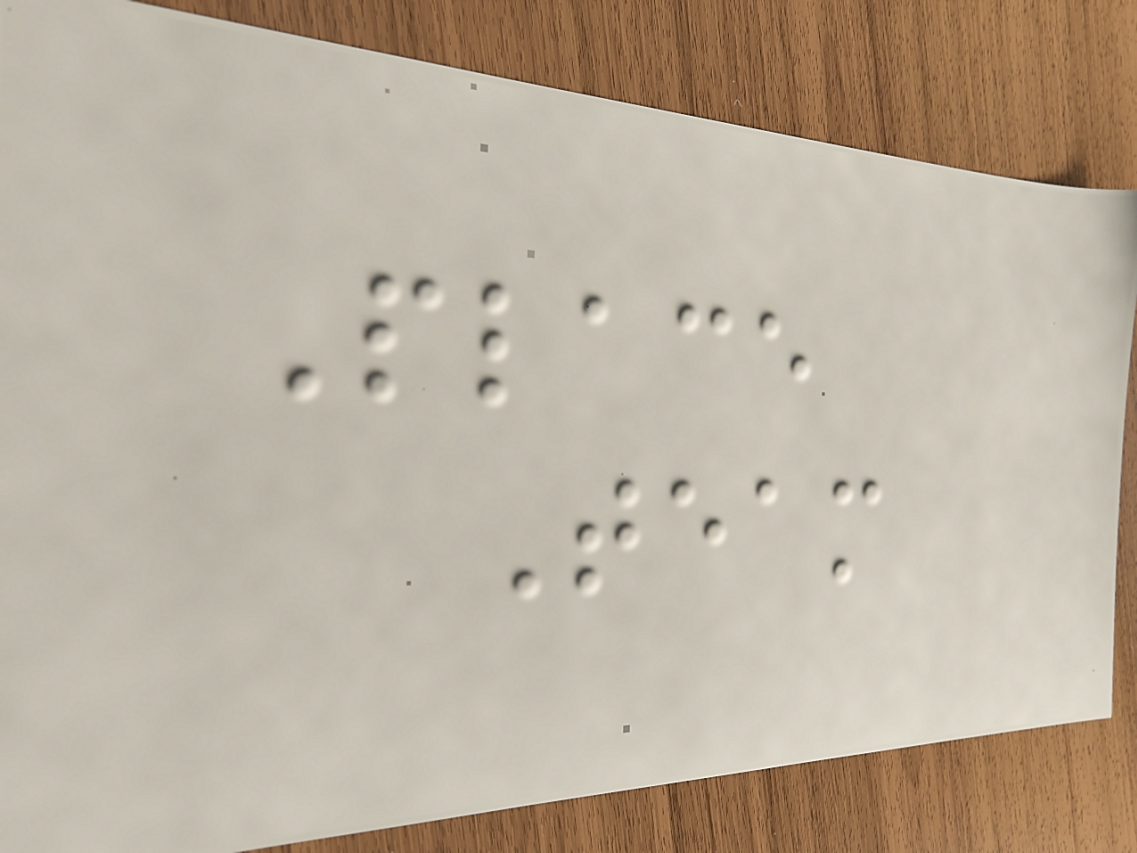Place
Team
